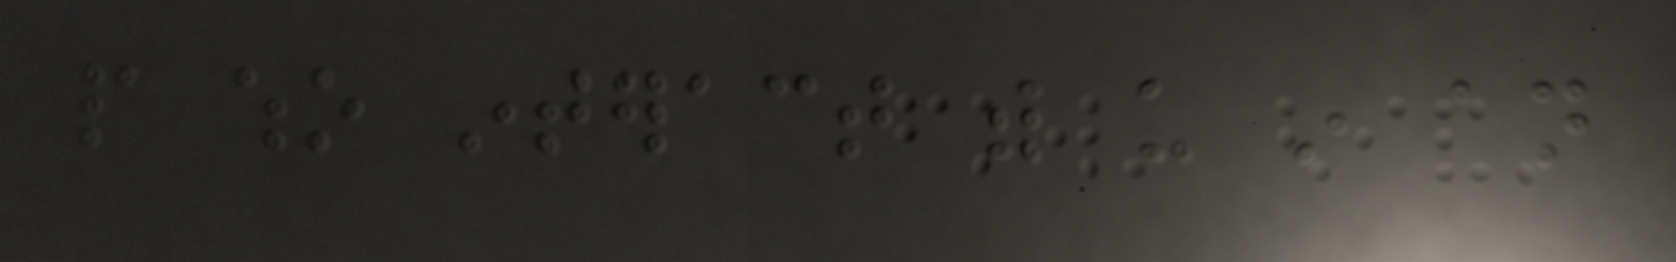people who interact with us in an
